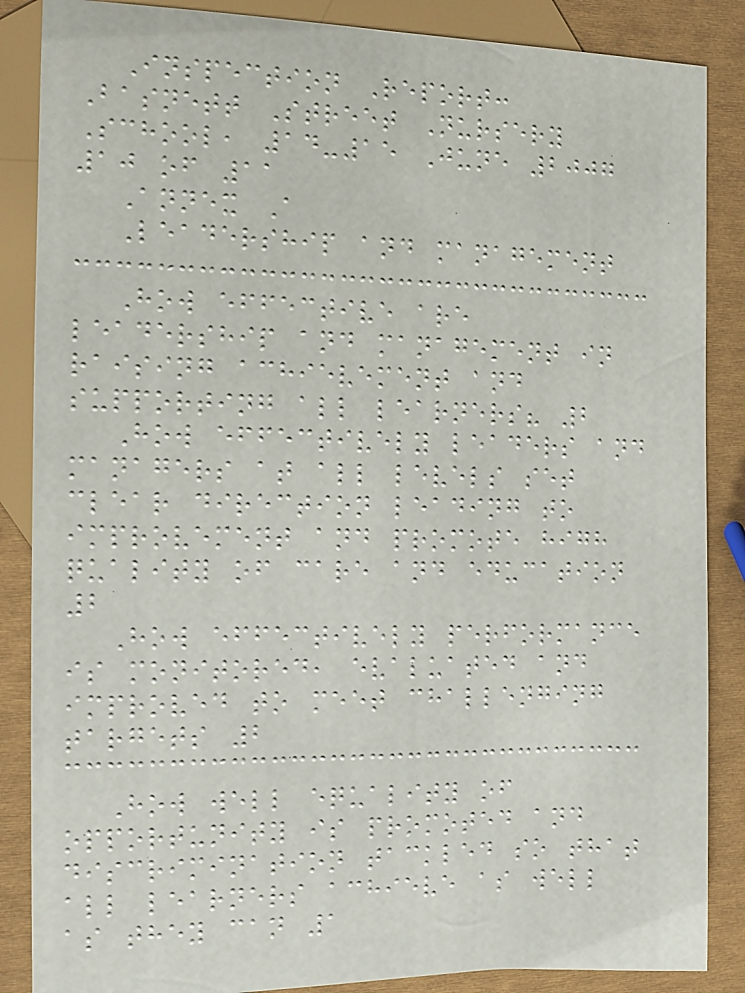Inspection Report:
Basnett Street Nursery
School, 14-15 June 2007
10 of 11
Annex A
Leadership and management
How effective are
leadership and management in
raising achievement and
supporting all learners? 2
How effectively leaders and
managers at all levels set
clear direction leading to
improvement and promote high
quality of care and education
2
How effectively performance
is monitored, evaluated and
improved to meet challenging
targets 2
How well equality of
opportunity is promoted and
discrimination tackled so that
all learners achieve as well
as they can 1
